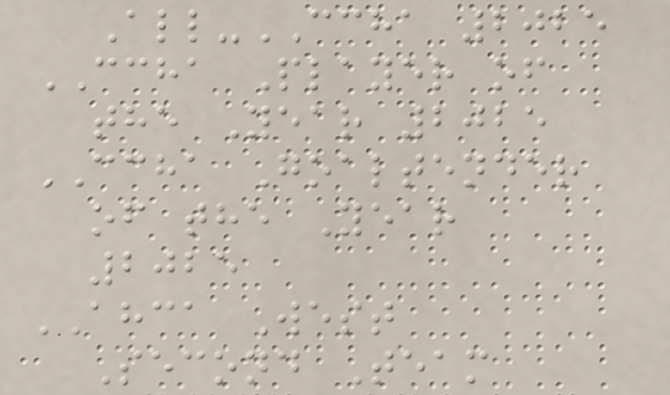All-CCHA 2025
CCHA Player of
the Year 2025
CCHA Goaltender
of the Year
2025
AHCA West
Second Team
